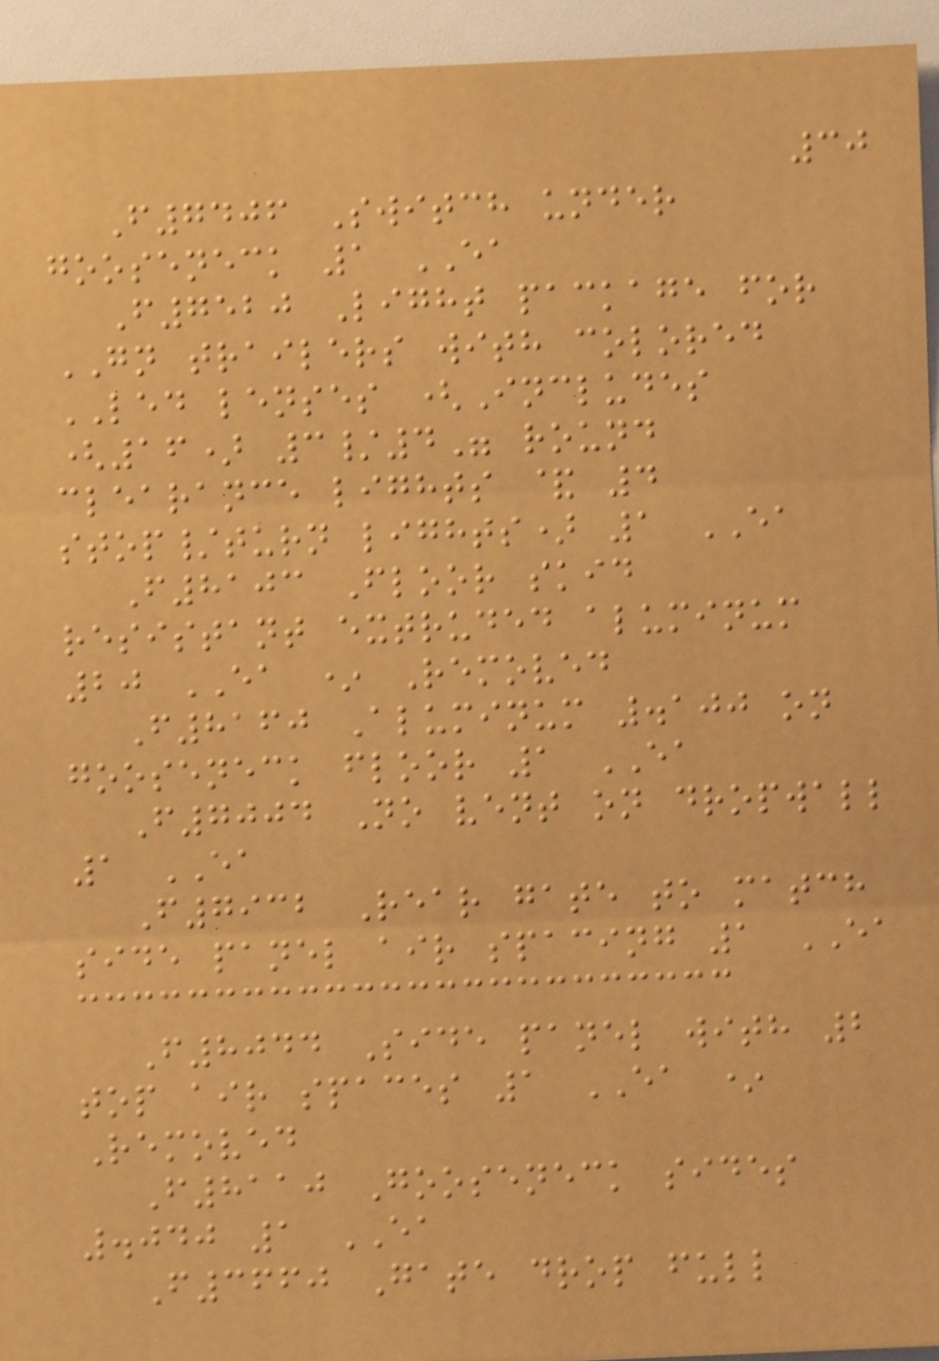30
F7406 Switch under
gooseneck 1 EA
F7520 Light package for
GN trailers with colored
LED lenses (Includes
(16) 3/4" round
clearance lights & 4
stop/turn lights) 1 EA
F8103 Floor skid
resistant extruded aluminum
20 EA * Removed
F8160 Aluminum .100 on
gooseneck floor 1 EA
F7004 No vent on dropwall
1 EA
F7932 Rear gate to match
side panel air spacing 1 EA
F8044 Side panel with 2
top air spaces 1 EA *
Removed
F8110 Gooseneck sides
.040 1 EA
F3660 Gate drop full
